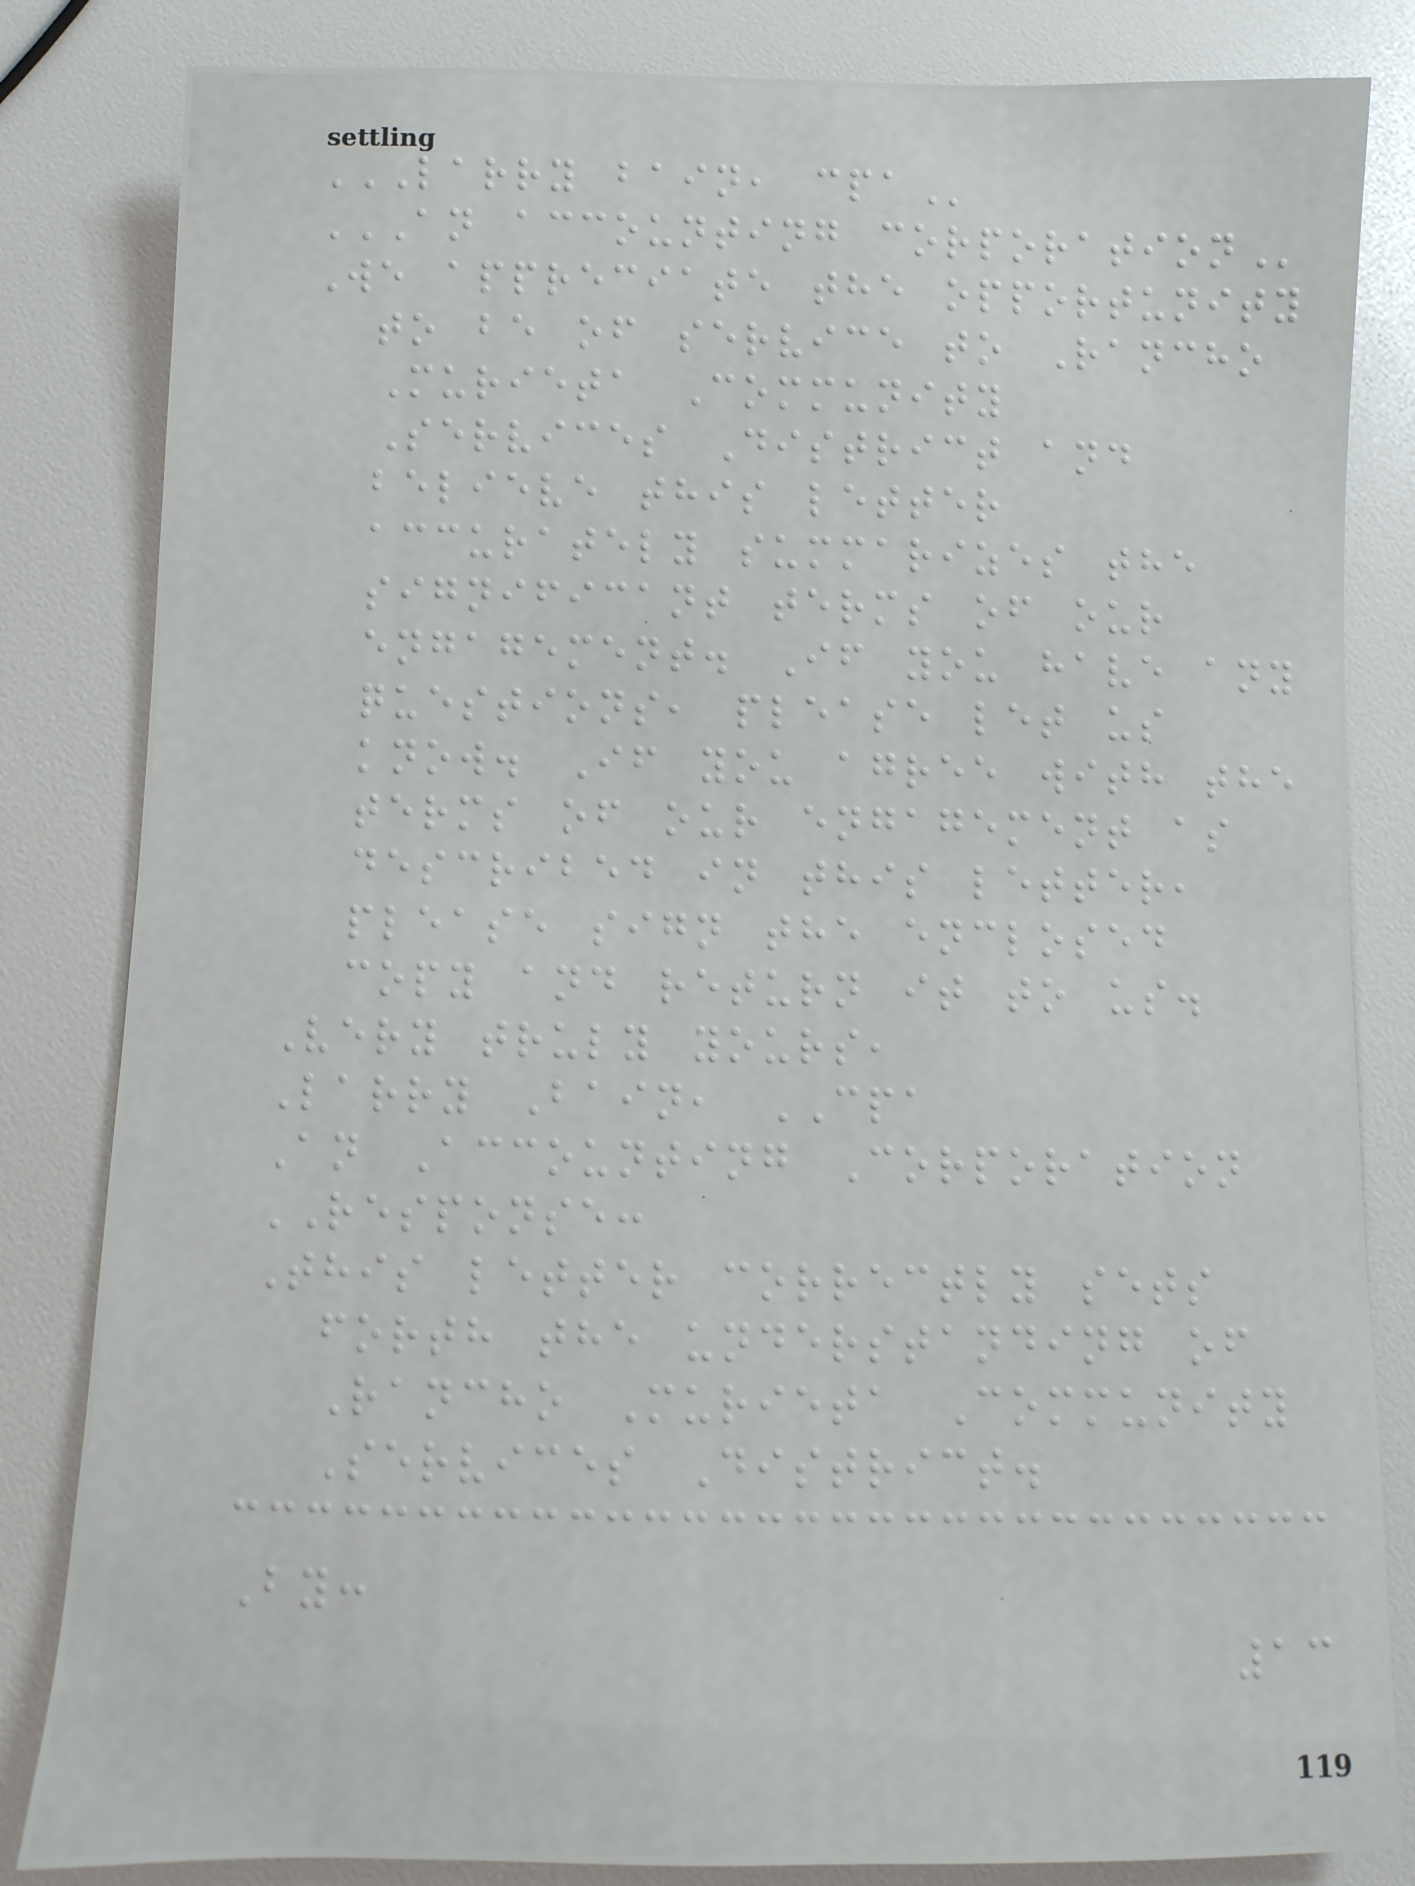LARRY BAIN, CPA
AN ACCOUNTING CORPORATION
We appreciate the opportunity
to be of service to Rancho
Murieta Community
Services District and
believe this letter
accurately summarizes the
significant terms of our
engagement. If you have any
questions, please let us
know. If you agree with the
terms of our engagement as
described in this letter,
please sign the enclosed
copy and return it to us.
Very truly yours,
Larry Bain, CPA
An Accounting Corporation
RESPONSE:
This letter correctly sets
forth the understanding of
Rancho Murieta Community
Services District.
By:
13
